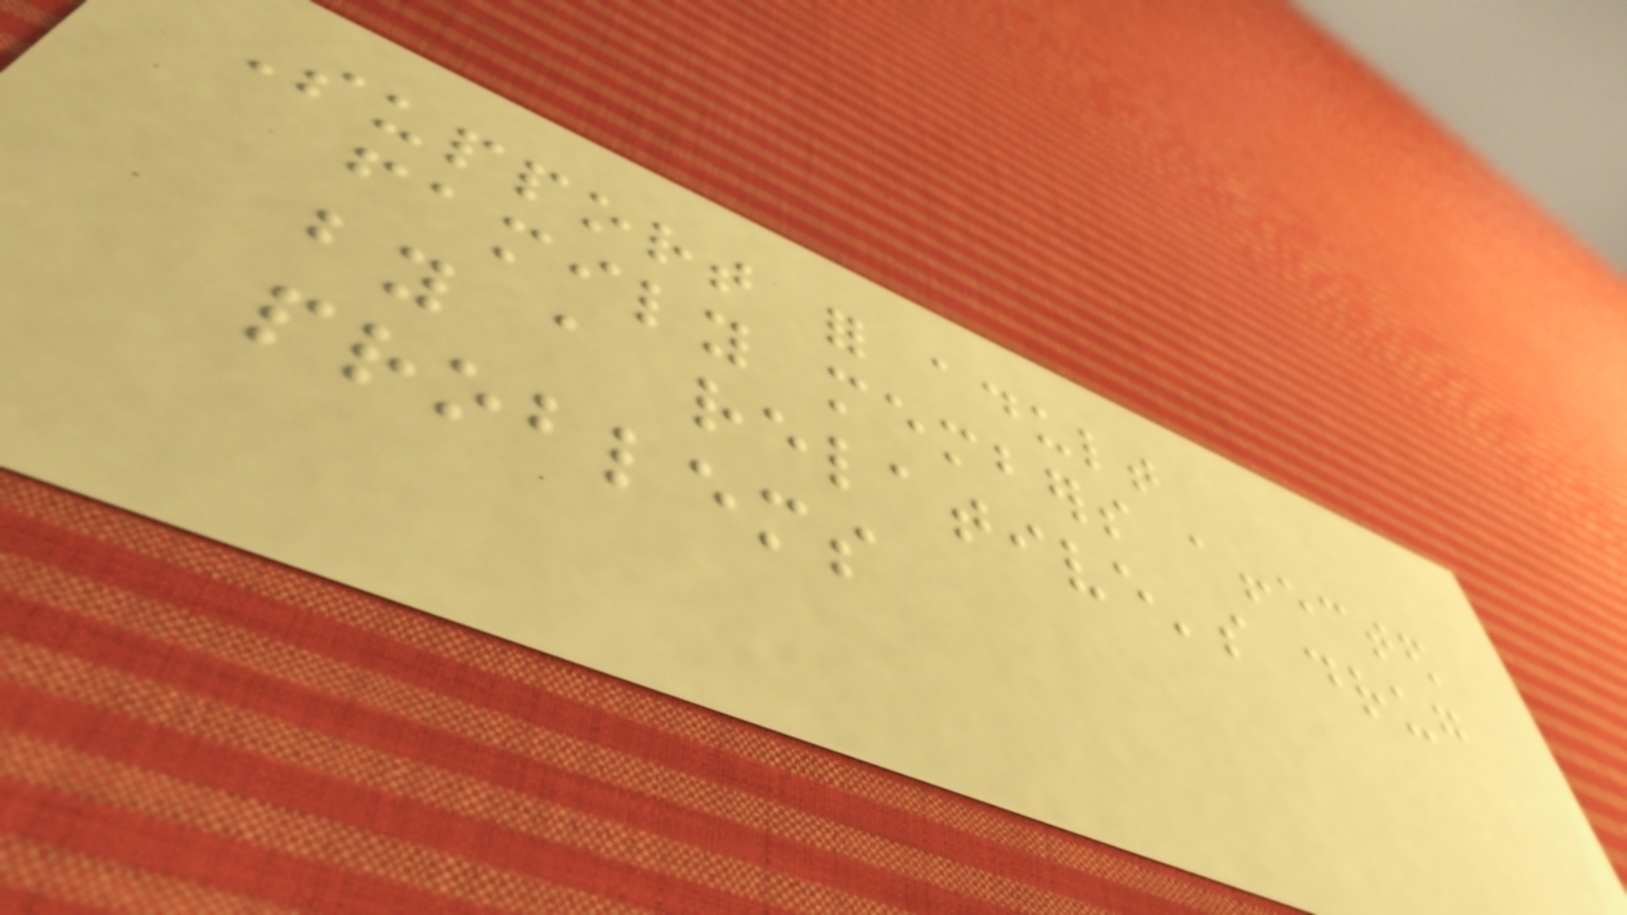Support for adult
family members affected
by a relative's drug
problems
